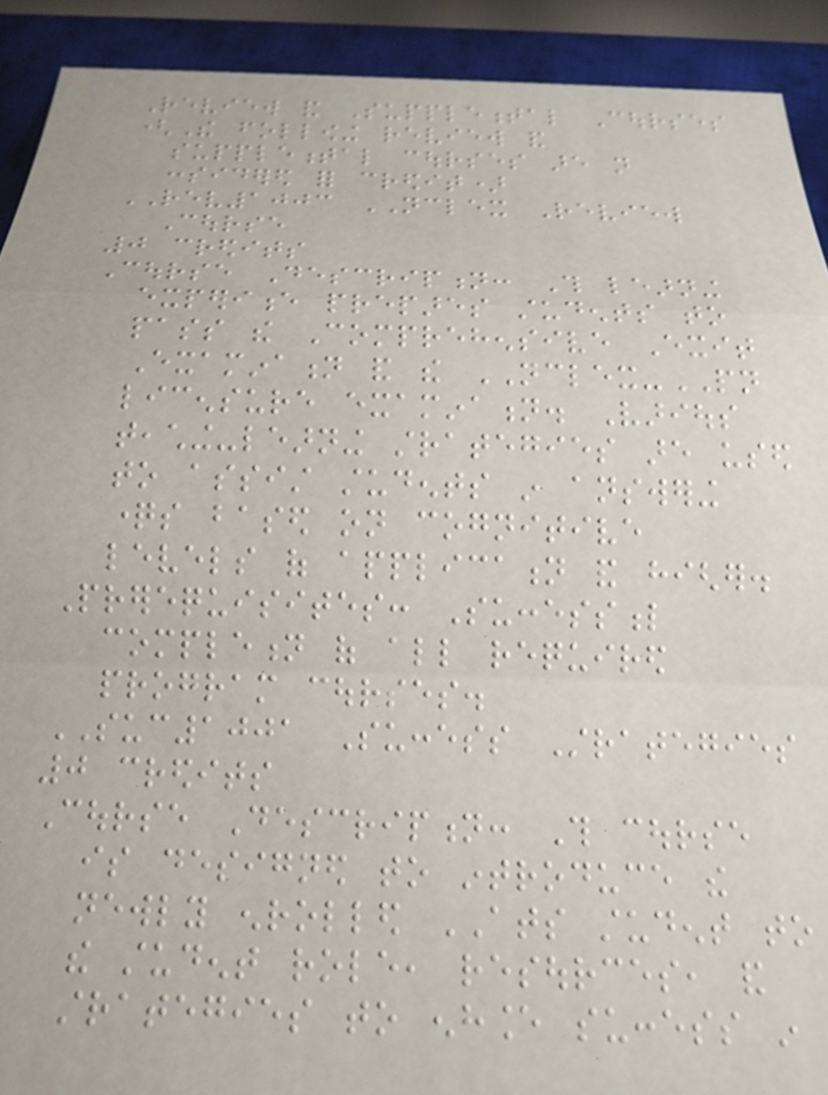Review and Supplemental Courses
(The following review and
supplemental courses are not
considered for credit)
REV1003 NCLEX Review
Course
0 credits
Course Description: This learning
experience prepares students to
pass the Comprehensive Exit
Examination and the NCLEX-PN
licensure examination. Various
teaching-learning strategies are used
to assist students in answering
questions based on cognitive
levels of application and higher.
Prerequisites: Successful
completion of all required
program courses.
SUC1001 Success Strategies
0 credits
Course Description: This course
is designed to introduce the
newly enrolled ATS student to
the student role, resources, and
strategies to enhance success in
